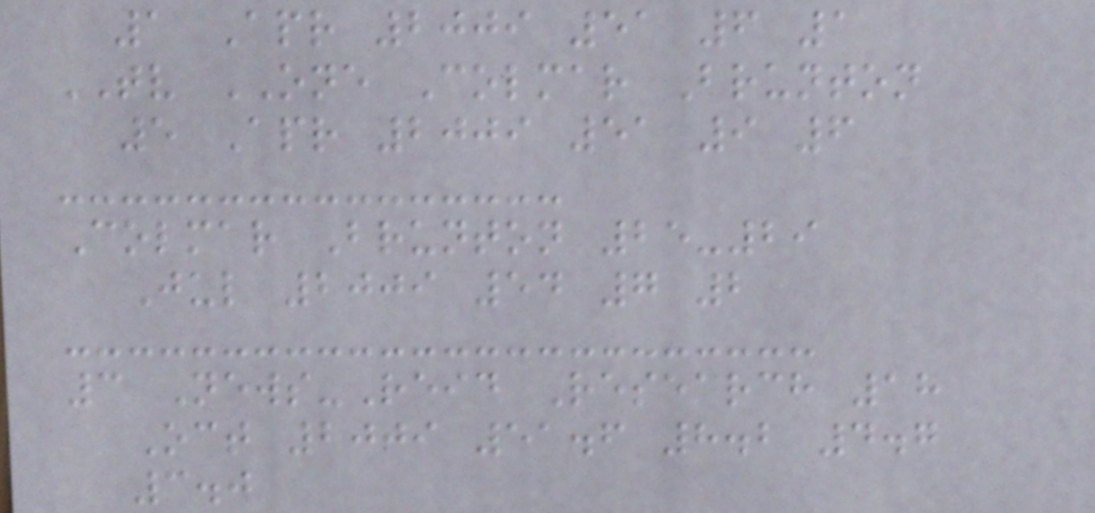1 Apr 2009 51 6 1
TV ONE Colmar Brunton
5 Apr 2009 51 9 6
Colmar Brunton 25-29
Jul 2009 54 7 2
3 News-Reid Research 18
Oct 2009 51.6 8.2 4.7
3.0
